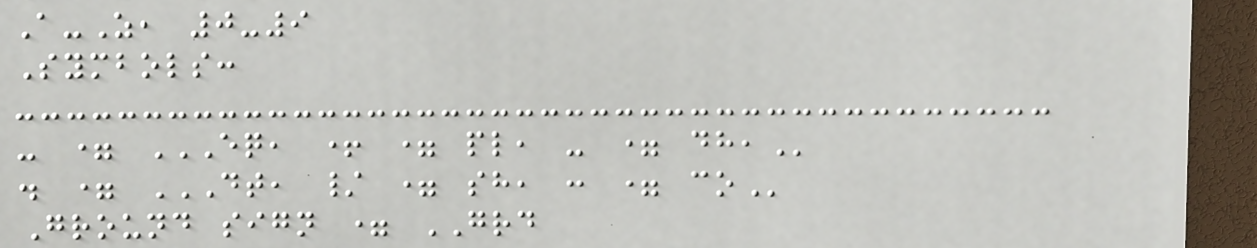A-Z, 0-9
Symbols:
- = EQ, + = PL, - = DH,
. = DT, / = SH, : = CO
Ground sign = GRD
